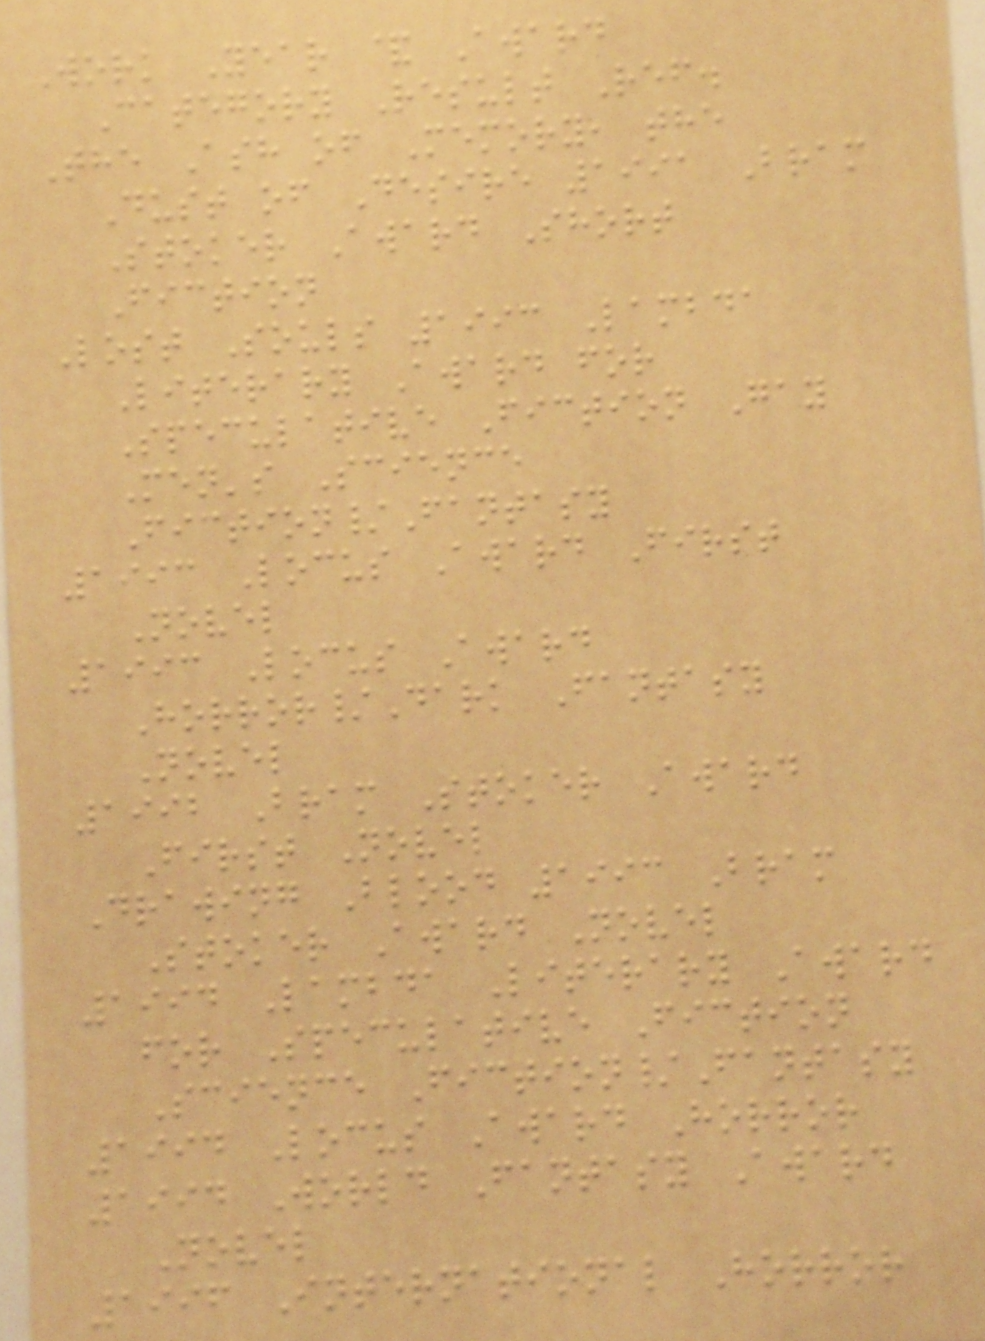Work Year & Award
Category Result Ref.
The Ash of Memory, the
Dust of Desire 1991 Bram
Stoker Award Short
Fiction
Lost Souls 1993 Lambda
Literary Award for
Speculative Fiction Gay
Men's Science
Fiction/Fantasy
1993 Locus Award First
Novel
1993 Locus Award
Horror/Dark Fantasy
Novel
1992 Bram Stoker Award
First Novel
Drawing Blood 1993 Bram
Stoker Award Novel
1994 Lambda Literary Award
for Speculative Fiction
Science Fiction/Fantasy
1994 Locus Award Horror
1994 World Fantasy Award
Novel
1996 International Horror
